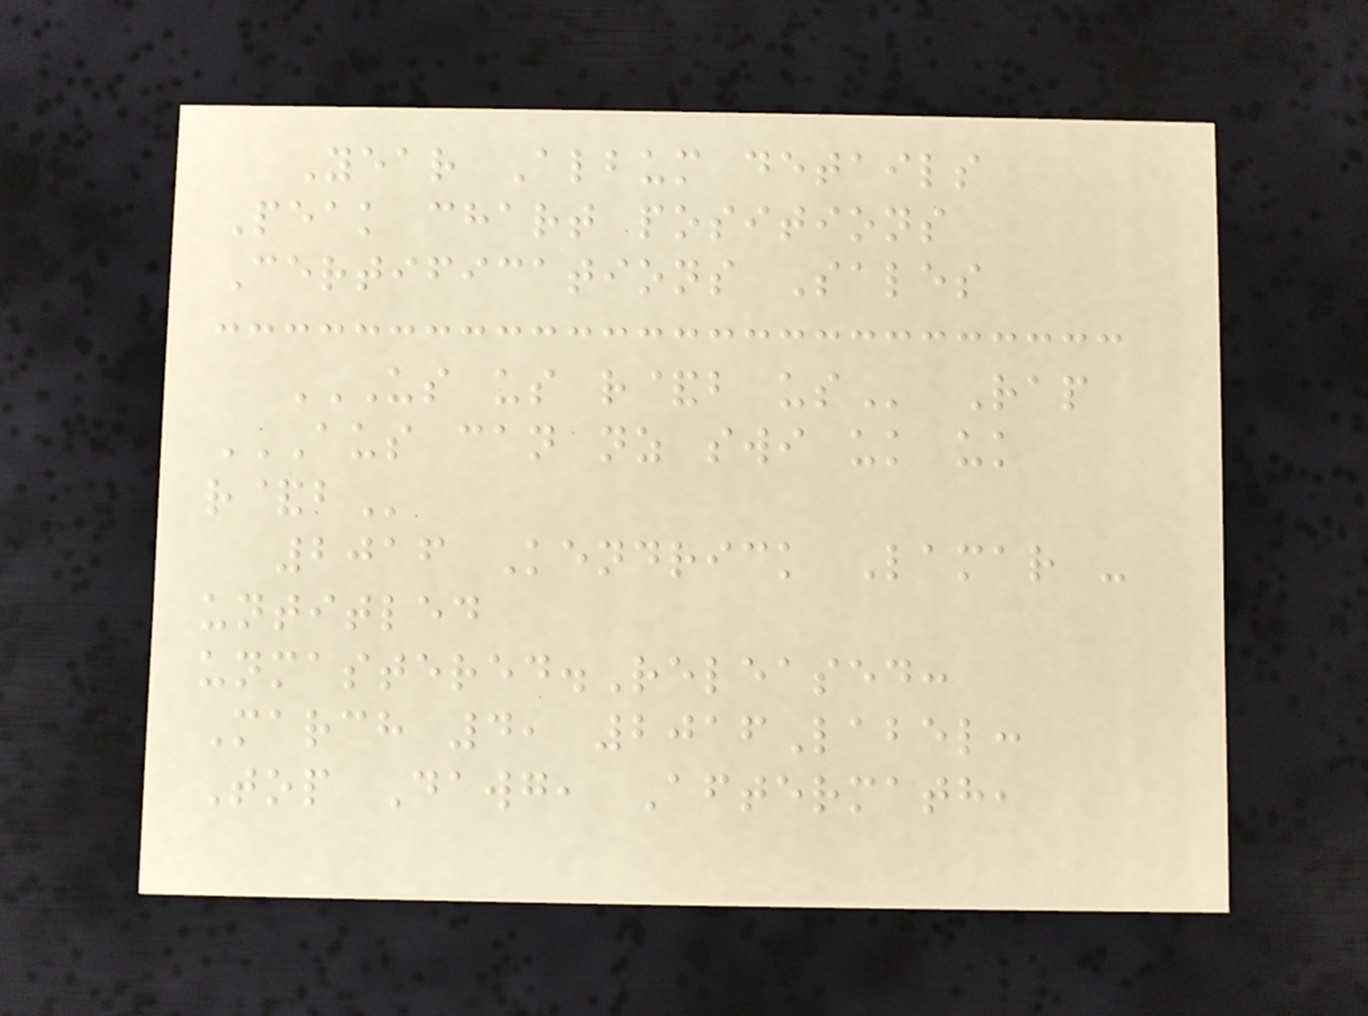Year Album details
Peak chart positions
Certifications Sales
US US R&B US Rap
AUS CAN NZ SWI UK UK
R&B
2016 Kendrick Lamar -
untitled
unmastered.Released:
March 4, 2016Label:
Top Dawg, Aftermath,
